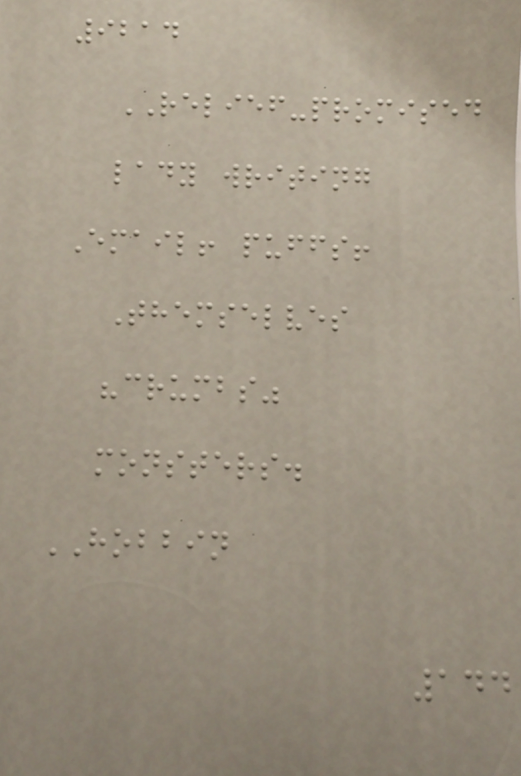9214
RELIEF-promised
lady writing
Email! puffs!
Themselves
"crumbs"
monsters.
HOBBIN
144
